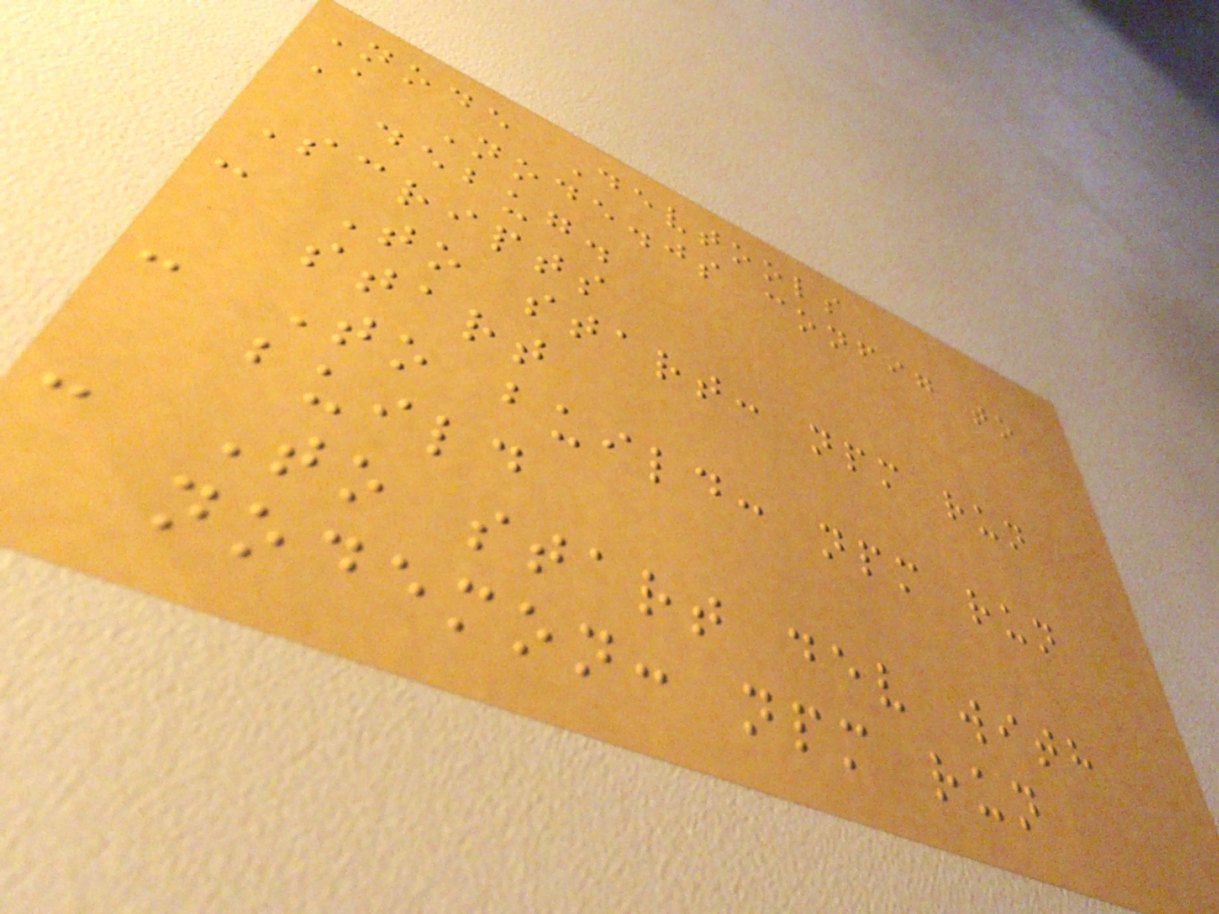Node Devtools
A Node.js config to
debug.
Scripts
- To start: npm run
start
- To build: npm run
build
- To start dev with
nodemon: npm run
